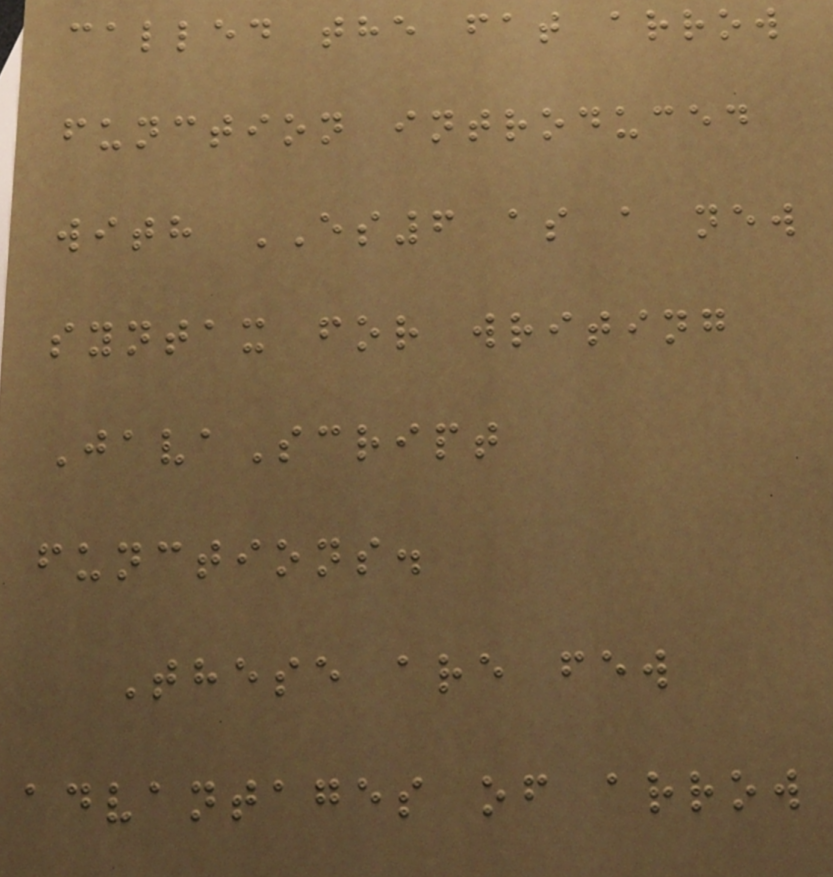called the fat arrow
function introduced
with ES6 as a new
syntax for writing
JavaScript
functions.
These are few
advantages of arrow
